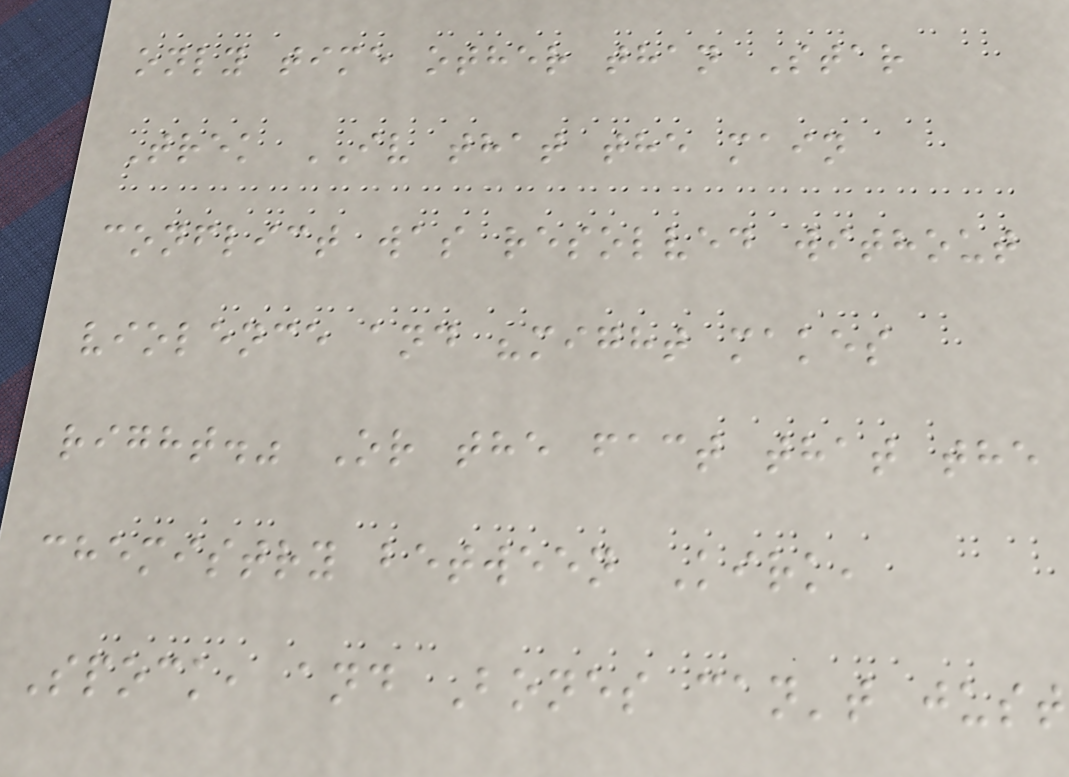only time other than Star
Trek IV that the main
conflict was resolved without
violence and "might makes
right." Or the fact that the
chemistry between Kirk,
Spock, and Bones can't just
